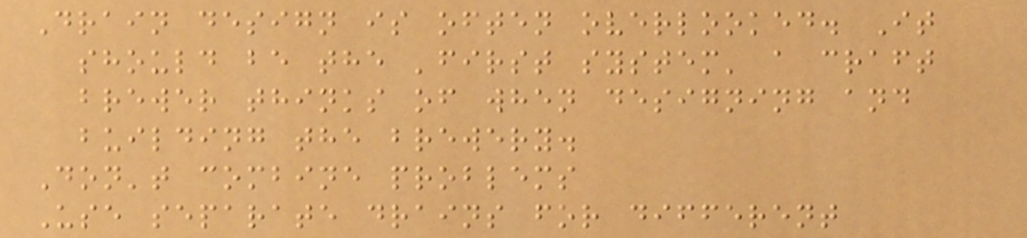Drain design is often overlooked. It
should be the 'first system' a craft
brewer thinks of when designing and
building the brewery.
Don't combine problems
Use separate drains for different
